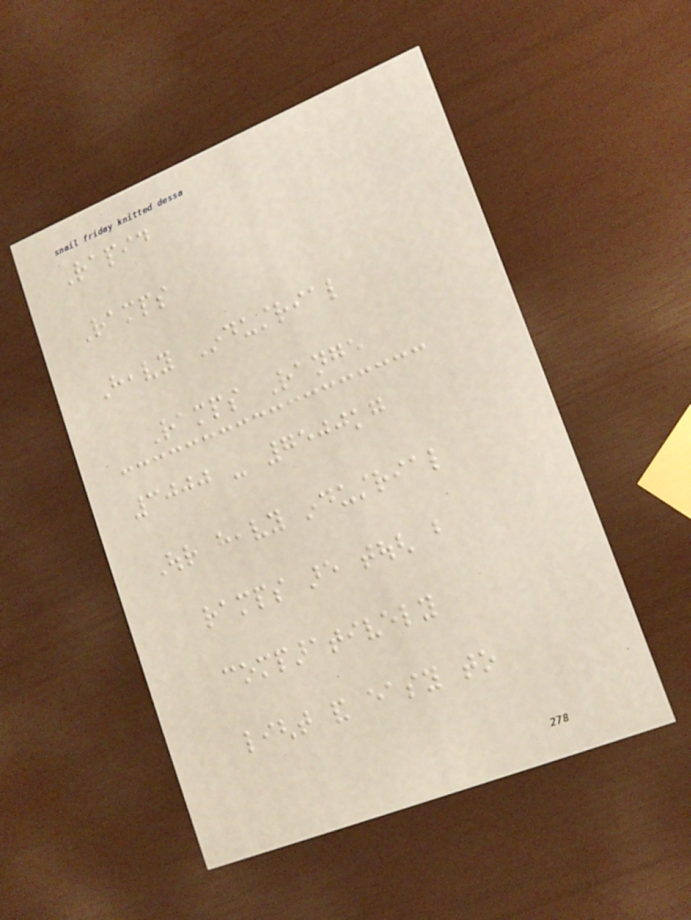Rapid
Ramps
Heavy Industrial
Ramps Range
3000 - 7500kg
Our heavy industrial
ramps are tough but
comparatively
light and easy to
